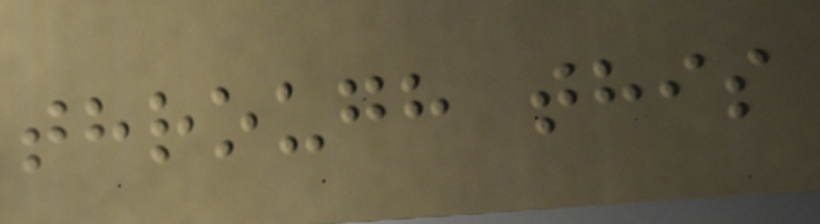through this
